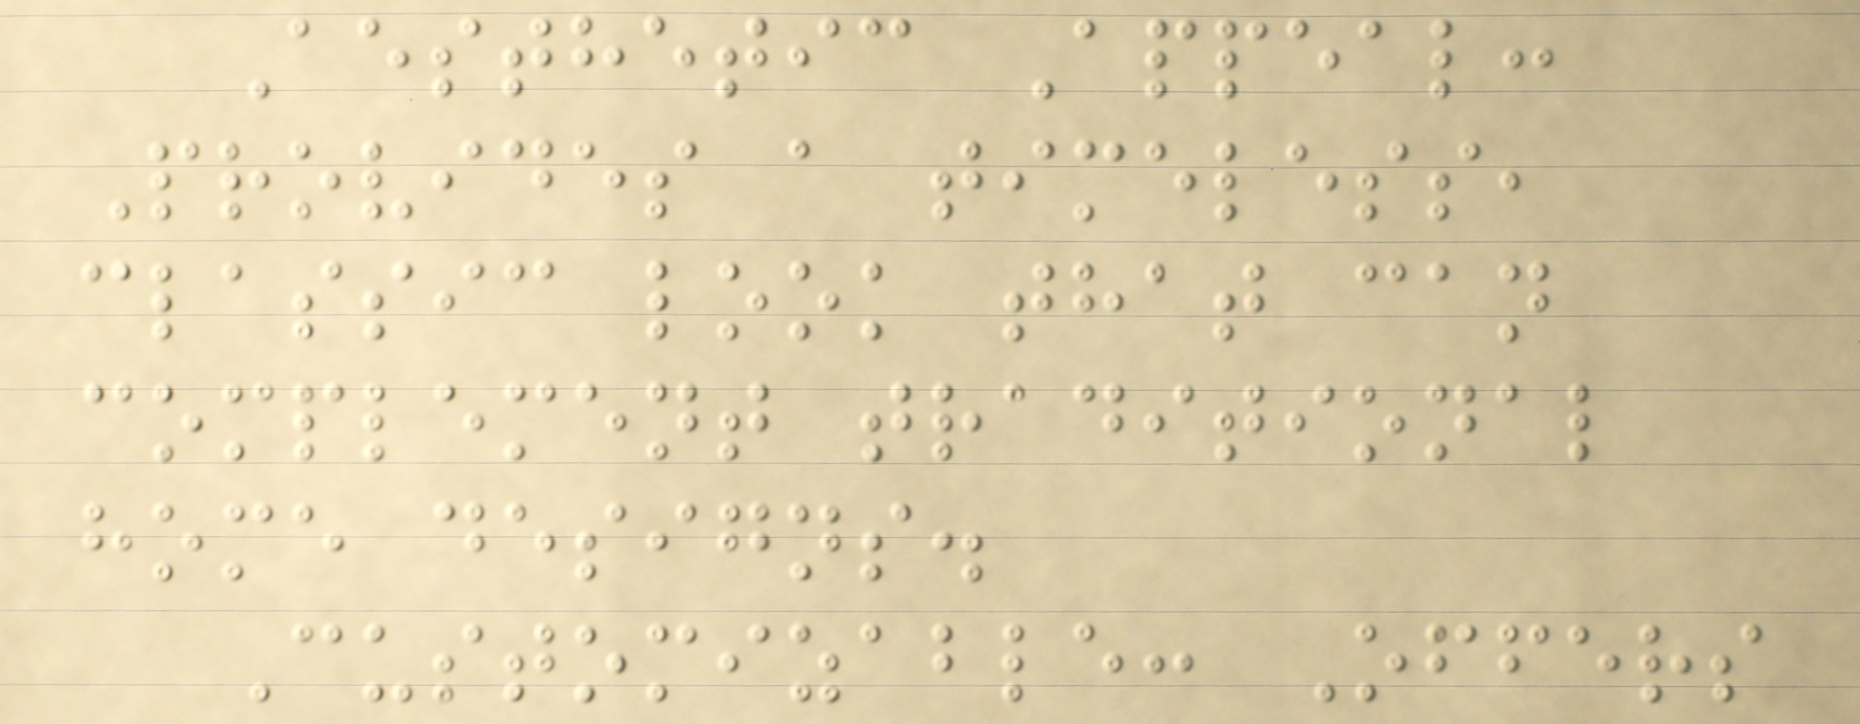Aesthetic Appeal:
Provides a timeless,
classic look that can
complement traditional
home designs.
Customizable: Offers
